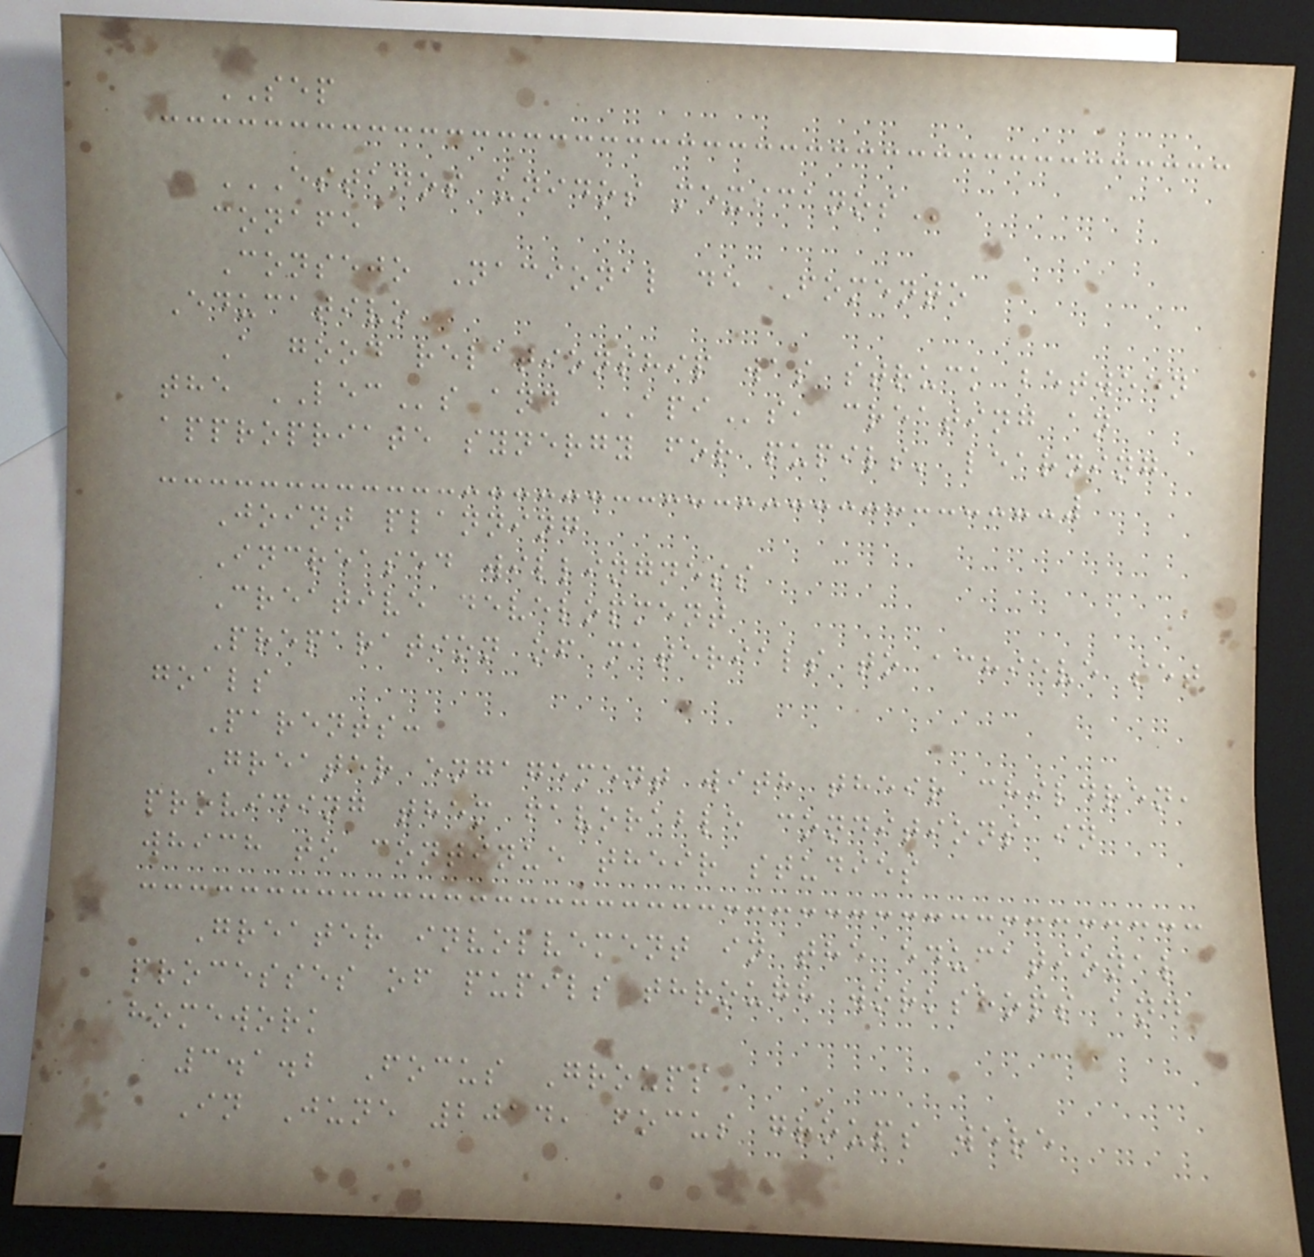SEP
ESTADOS UNIDOS MEXICANOS
conafe
Consejo Nacional de Fomento
Educativo
A good relationship was struck between
the LECs and APIs, creating an
appropriate synergy for pupils' learning
Joint planning
Increased willingness
Creative development
Preparation of materials to achieve set
goals
Parents:
Greater engagement with their children,
providing them favorable conditions in
which to continue their studies
Greater involvement in the educational
processes of pupils through workshops and
homework
3.1.2 Focus Groups
In June 2014, focus groups were
